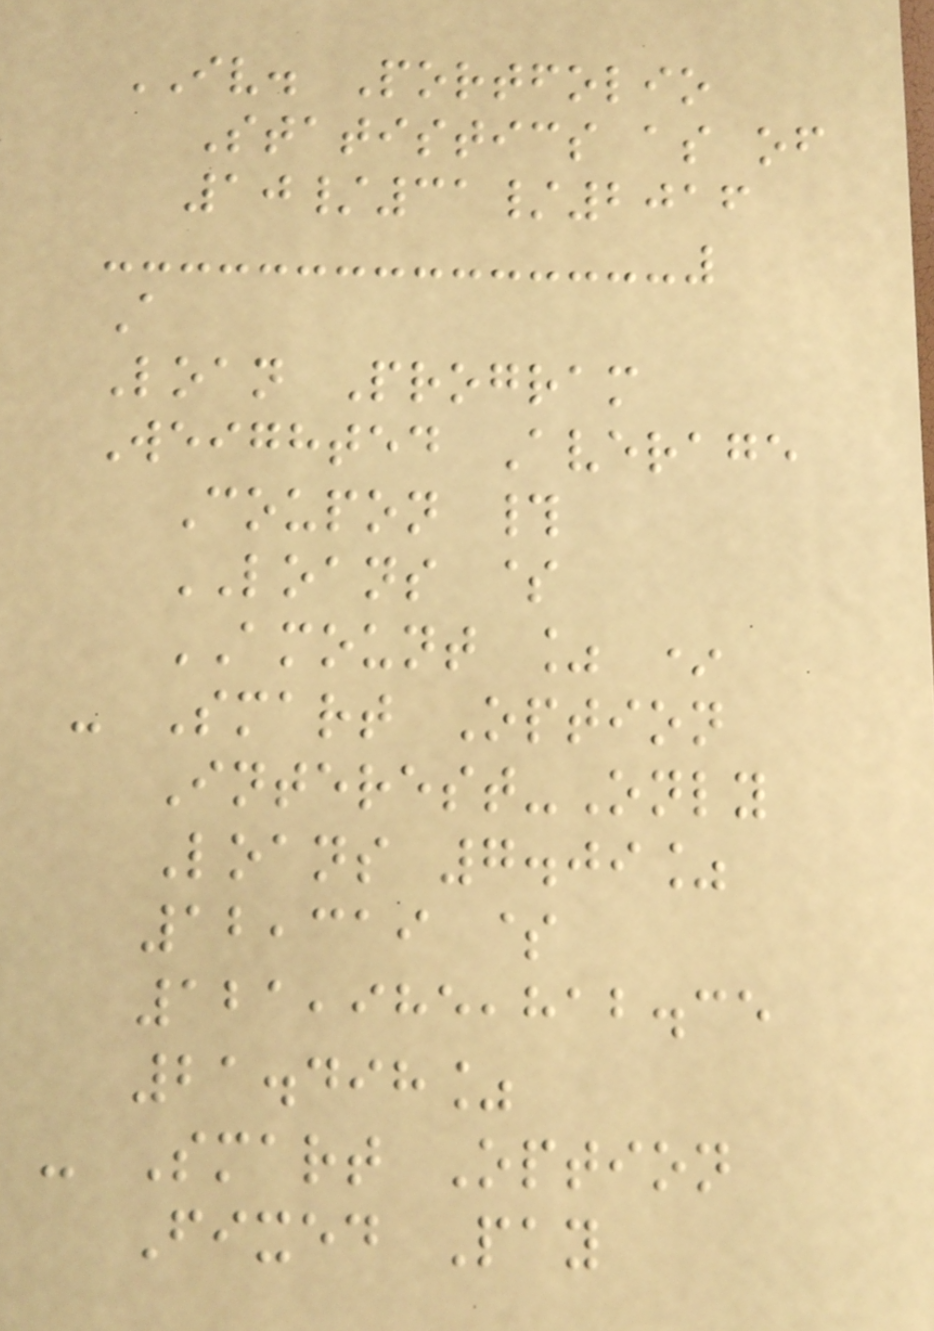IV. Portfolio
Statistics as of
10/31/2016
A
Loan Program
Weighted Average
Coupon #
LOANS $
AMOUNT % *
- Smart Option
Interest-Only
Loans 7.09%
12,319 $
121,985,812.35
21.498%
- Smart Option
Fixed Pay
